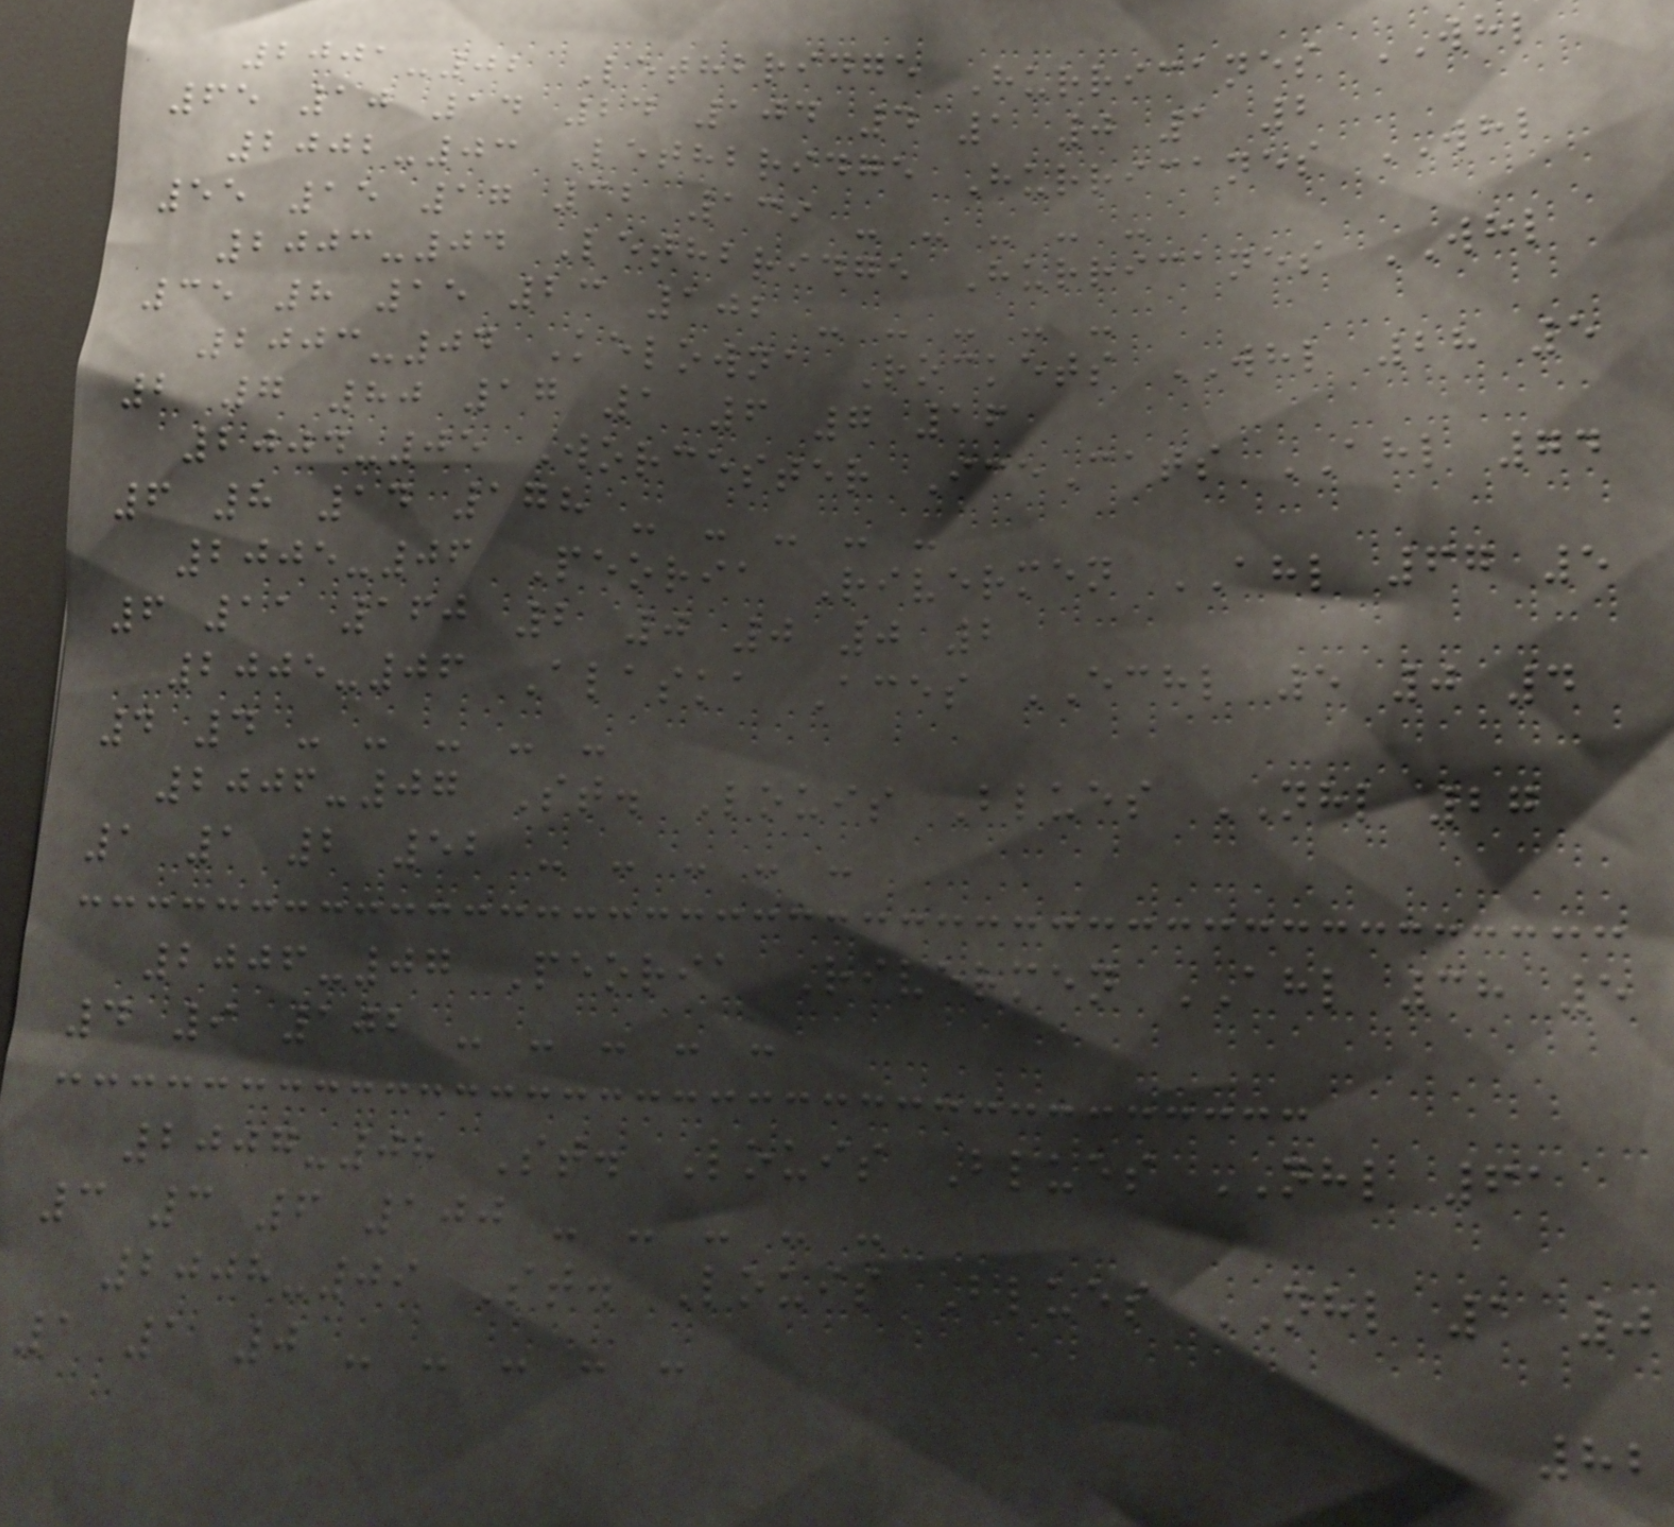2001-02 Lethbridge Hurricanes WHL
65 10 14 24 104 4 1 0 1 2
2002-03 Lethbridge Hurricanes WHL
55 15 17 32 139 - - - - -
2003-04 Lethbridge Hurricanes WHL
35 8 15 23 102 - - - - -
2003-04 Kelowna Rockets WHL 28 5
2 7 80 17 1 6 7 16
2004-05 Worcester IceCats AHL 74
6 8 14 178 - - - - -
2005-06 Peoria Rivermen AHL 67 5
6 11 160 2 0 0 0 2
2005-06 Alaska Aces ECHL 5 0 4
4 4 - - - - -
2006-07 St. Louis Blues NHL 27
1 1 2 52 - - - - -
2006-07 Peoria Rivermen AHL 38 5
4 9 102 - - - - -
2007-08 St. Louis Blues NHL 61
3 3 6 100 - - - - -
2008-09 St. Louis Blues NHL 1 0
1 1 0 - - - - -
82
